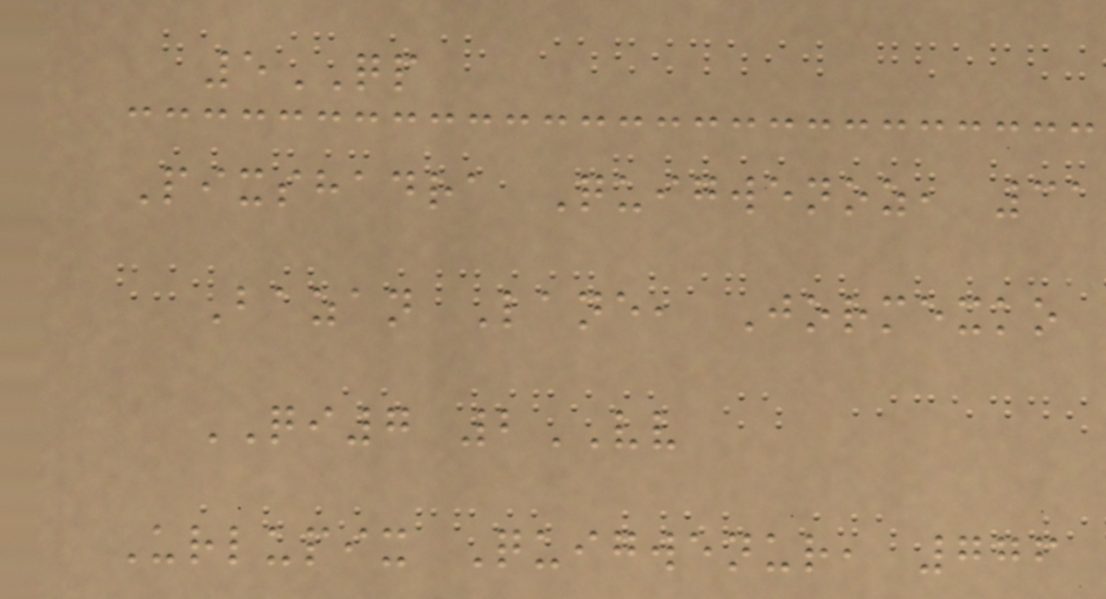5QP
Pixshadra Quigwenoz, 31
Bazan Lane, Jormexko
QI7 2VV
Urlupix Quigwenur, 776
